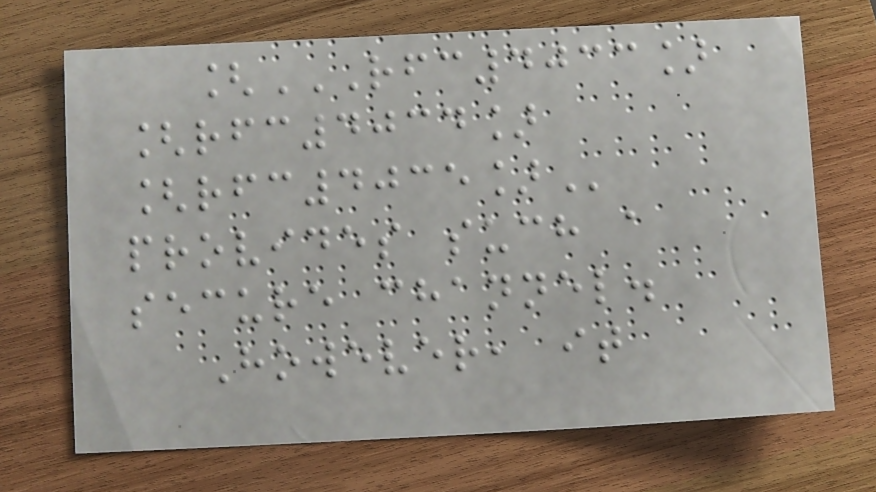[RFC4033]
[RFC4034]
[RFC4035]
provides such a
secure channel.
However, it
